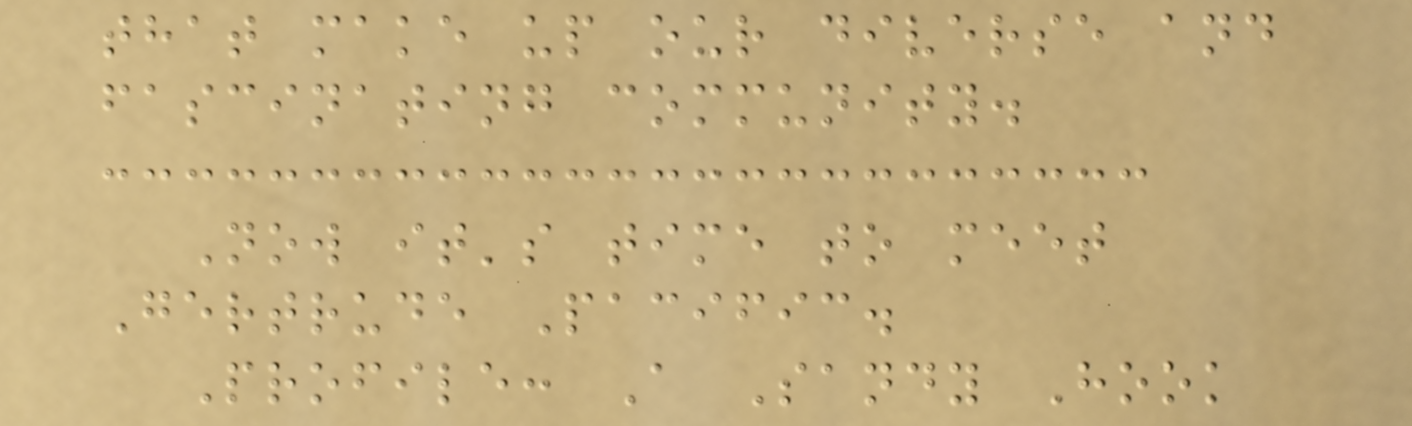that make up our diverse and
fascinating community.
Now it's time to meet
Gertrude Pacific.
Profile: A Sandy Hook
